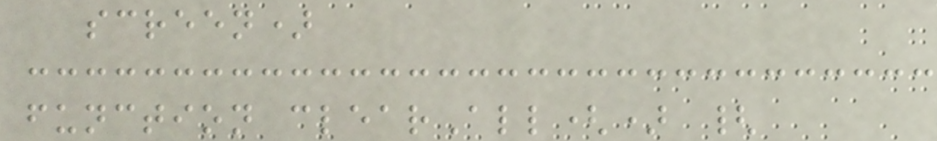screen)
function clearAll() {
